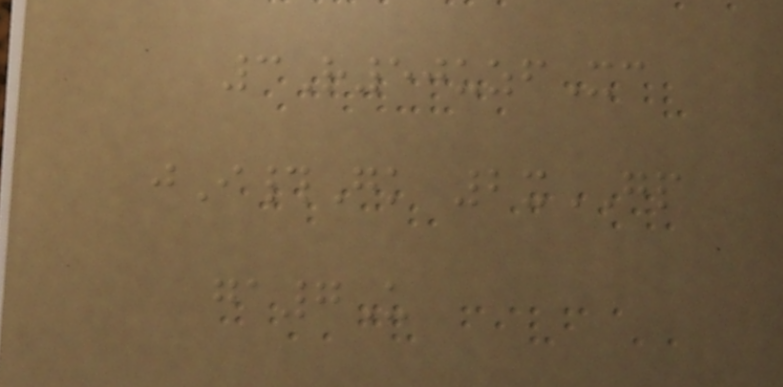3R50uzfXc
jI#Gk 2xGP
ga7U
